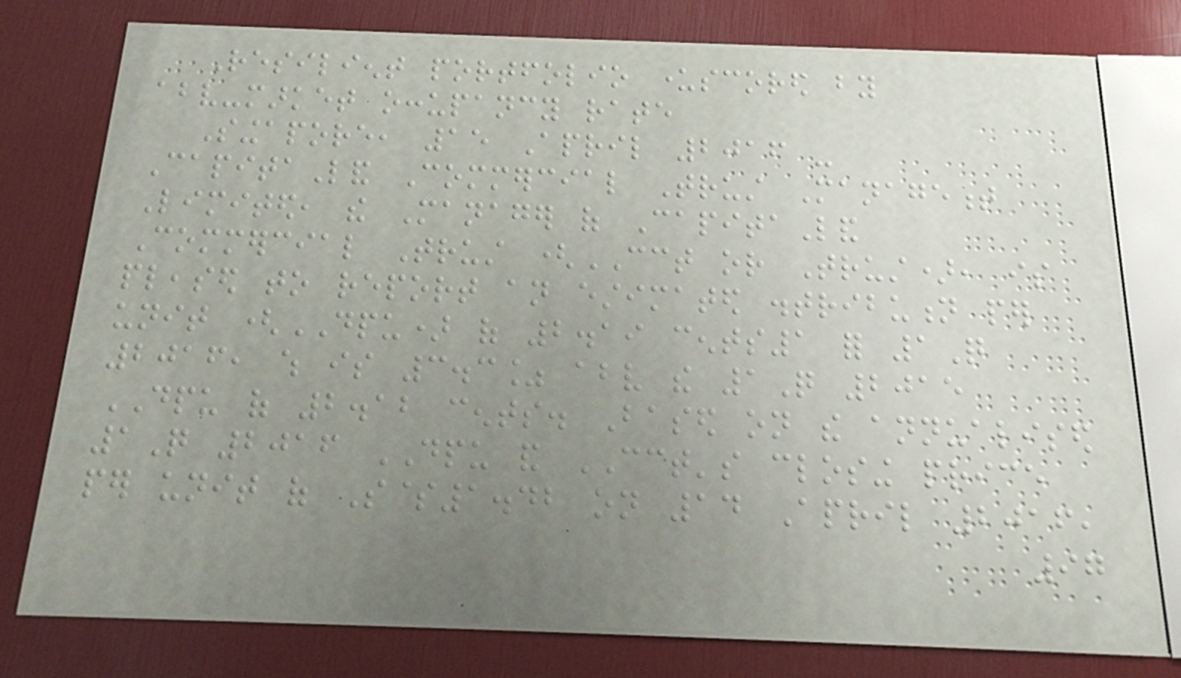Resilient portfolio underscored by
above-market occupancy rate
Singapore, 15 April 2016 -
CapitaLand Commercial Trust Management
Limited, the Manager of CapitaLand
Commercial Trust (CCT or Trust), is
pleased to report an estimated distribution per
unit (DPU) of 2.19 cents1 for 1Q
2016, which is 3.3% above the 1Q 2015
DPU of 2.12 cents. Based on the annualised
1Q 2016 DPU and CCT's closing price
per unit of S$1.42 on 14 April 2016,
97
